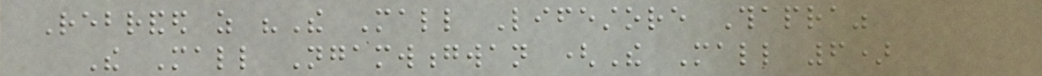Rebranded as "The Mall Lifestore Thapra"
The Mall Ngamwongwan (The Mall 6)
